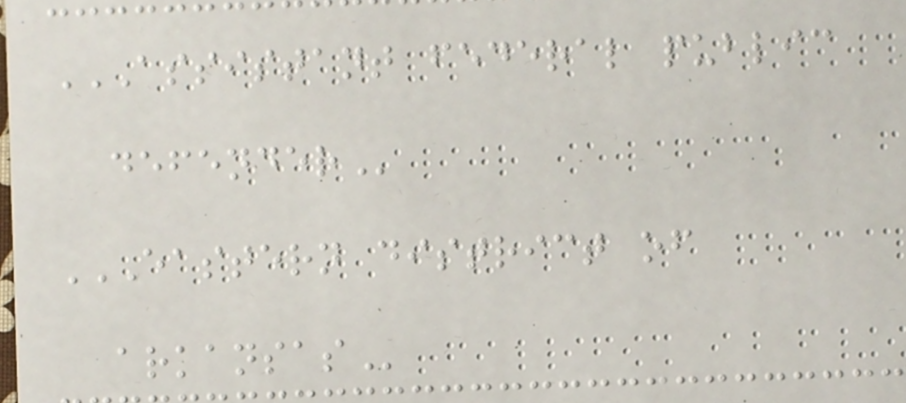ASSISTANT FEDERAL PUBLIC
DEFENDER
EASTERN DISTRICT OF
ARKANSAS
